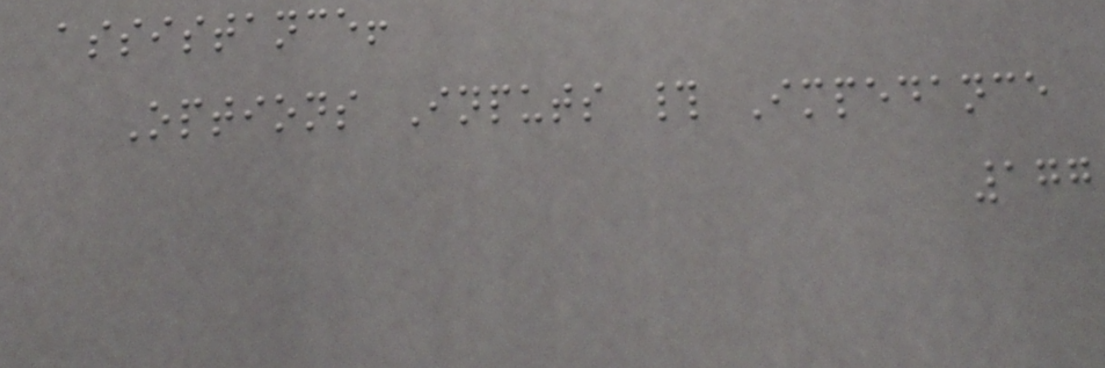assistance!
Options Inputs # Impedance
177
